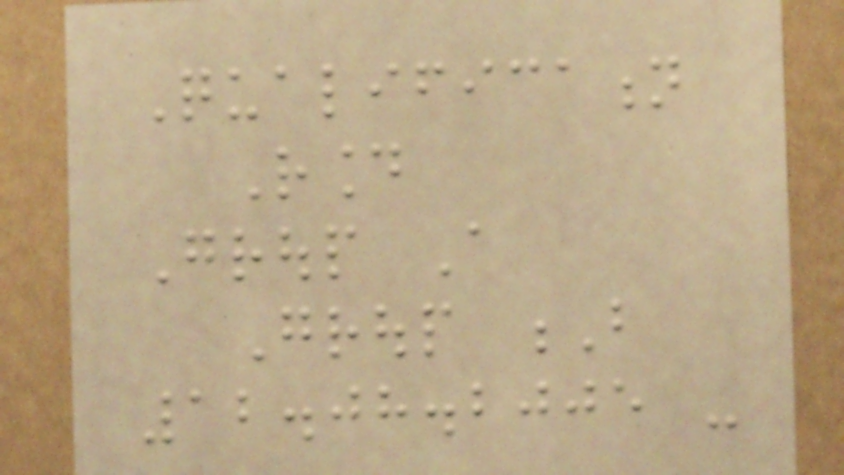Qualification
Round
Group A
Group B
12.08.2005 -
